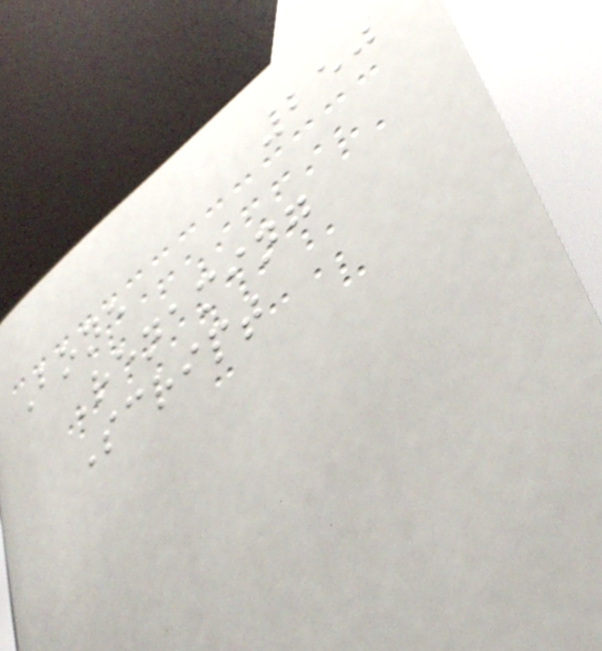250
Bone
Renaming
Script
